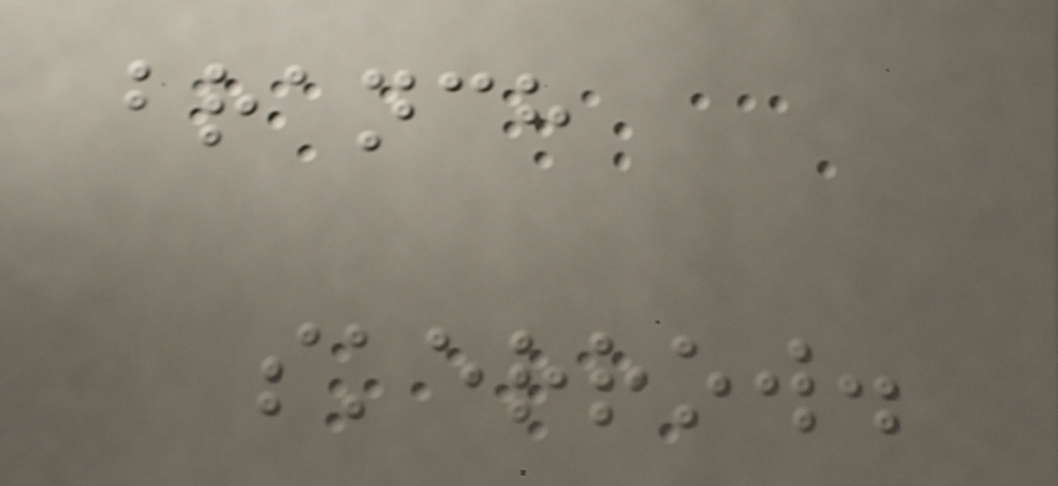branch
skerrow.
